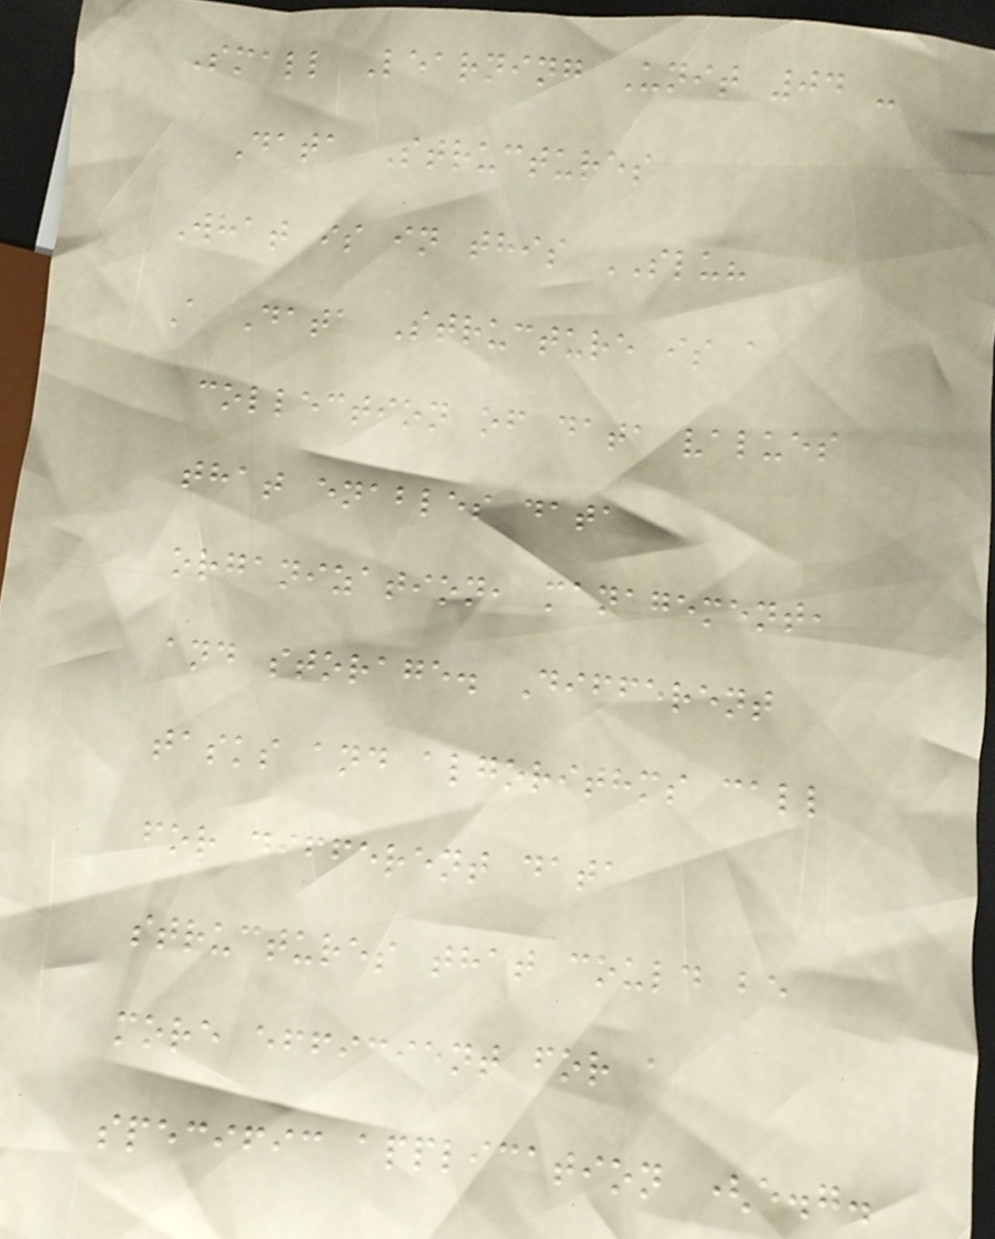Small Learning Unit 04 -
Data Structures
What is in this SLU?
A Data Structure is a
collection of data values
that enables data
organization, management,
and storage. Different
tasks and algorithms call
for different data
structures that could be
more efficient for a
specific application (e.g.
